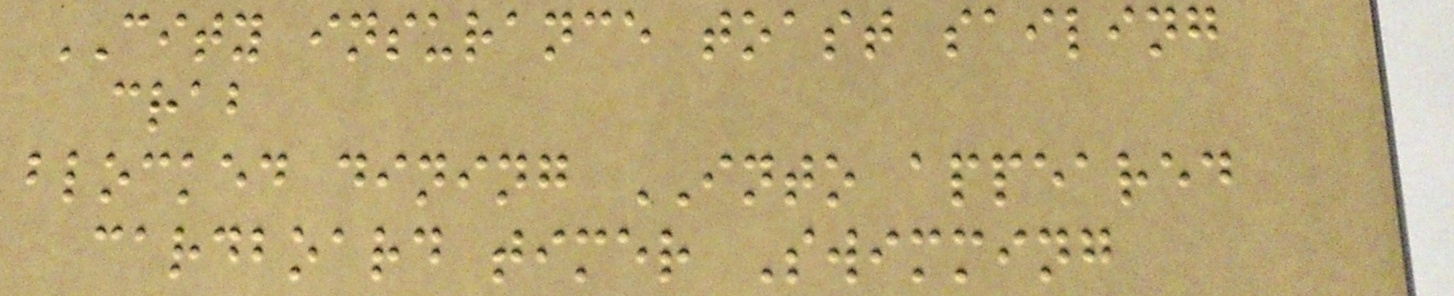CITY insurance toast sailing
crab
blocked dining INTO appeared
cardboard timer Swimming
